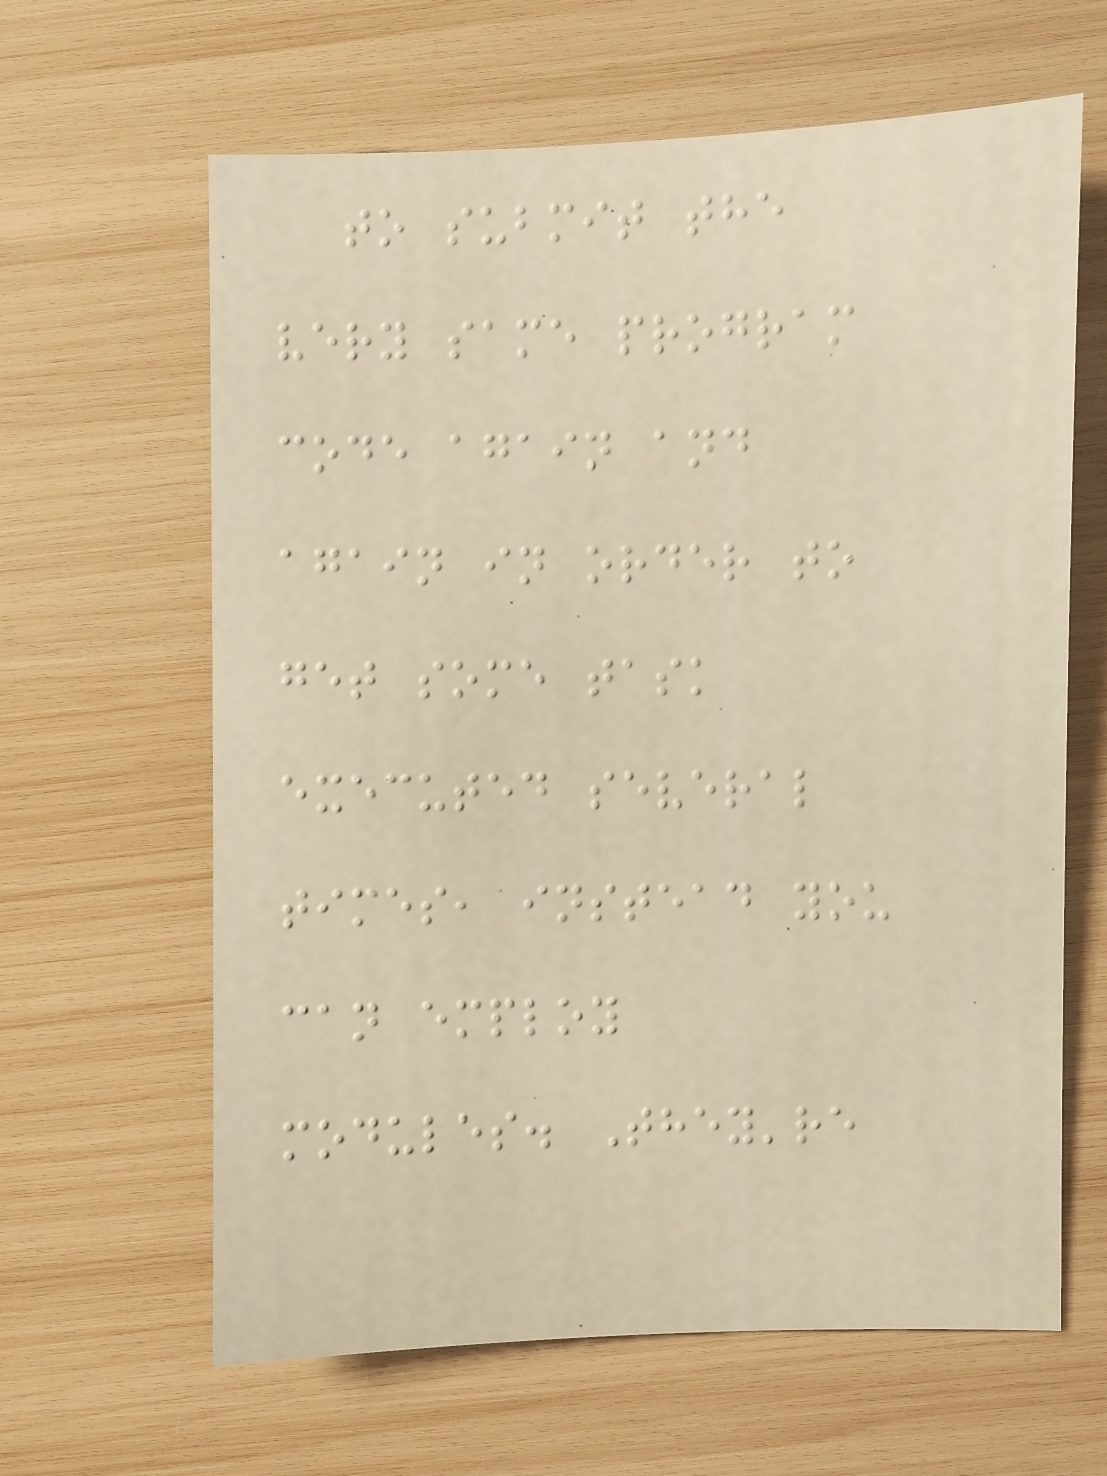to submit the
very same program
code again and
again in order to
get some task
executed several
times, instead you
can employ
modules. They're
